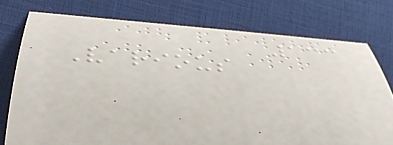133
Various
